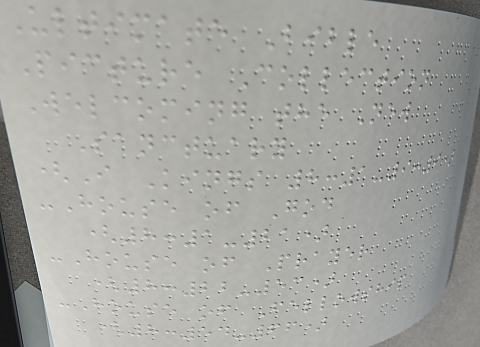Ultimate Bible
Picture Collection
Welcoming the New
Sanctuary
(I Kings 8:1-9:9)
-House of God
(8:1-21)
-House of Prayer
(8:22-53)
-House of Fellowship
(8:54-66)
